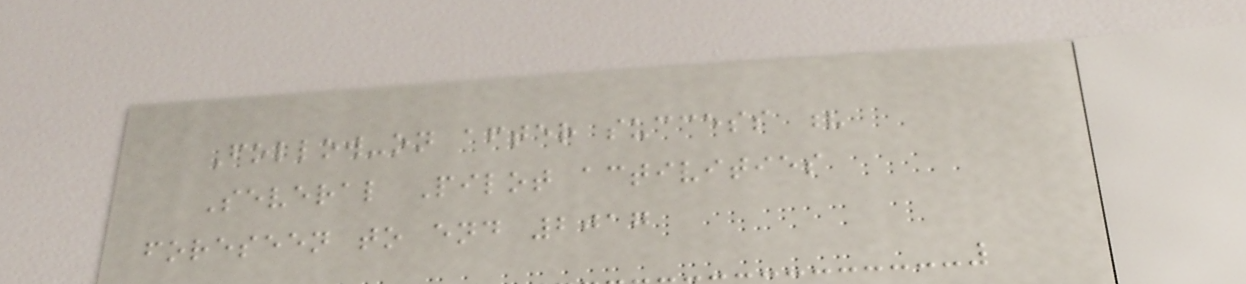Follow-on after success ?
Several Pilot activities
foreseen to end 2017
